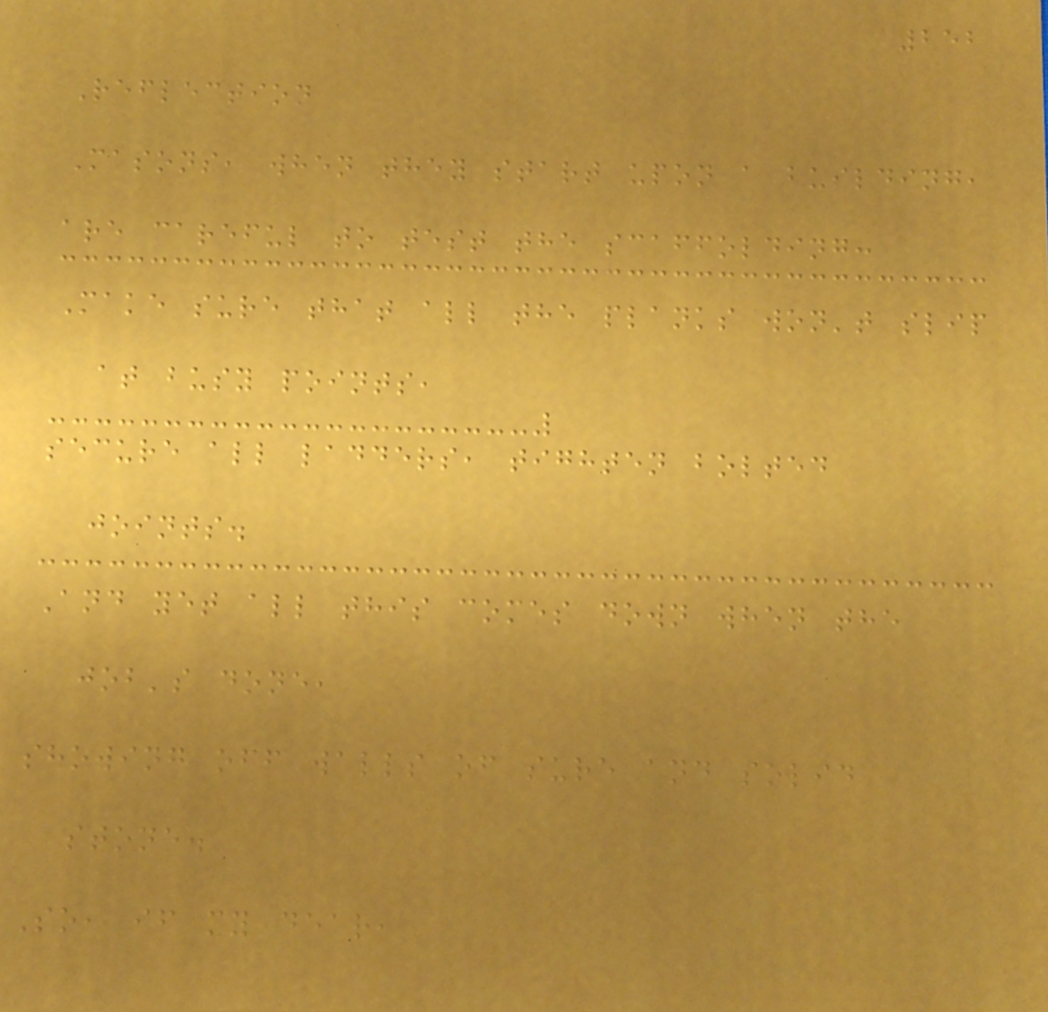252
Reflection
Masons, when they start upon a building,
are careful to test the scaffolding:
Make sure that all the planks won't slip
at busy points,
secure all ladders, tighten bolted
joints.
And yet all this comes down when the
job's done,
showing off walls of sure and solid
stone.
So, if my dear,
